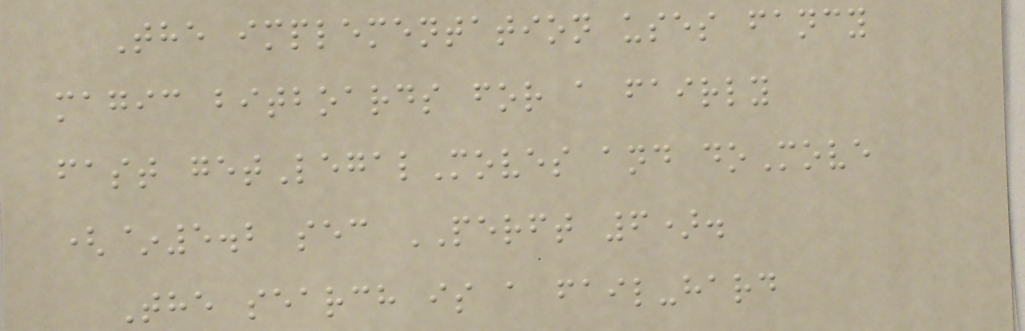The implementation uses fancy
magic bitboards for a fairly
fast getLegalMoves and doMove
(~5.2 sec PERFT 6).
The search is a fail-hard
